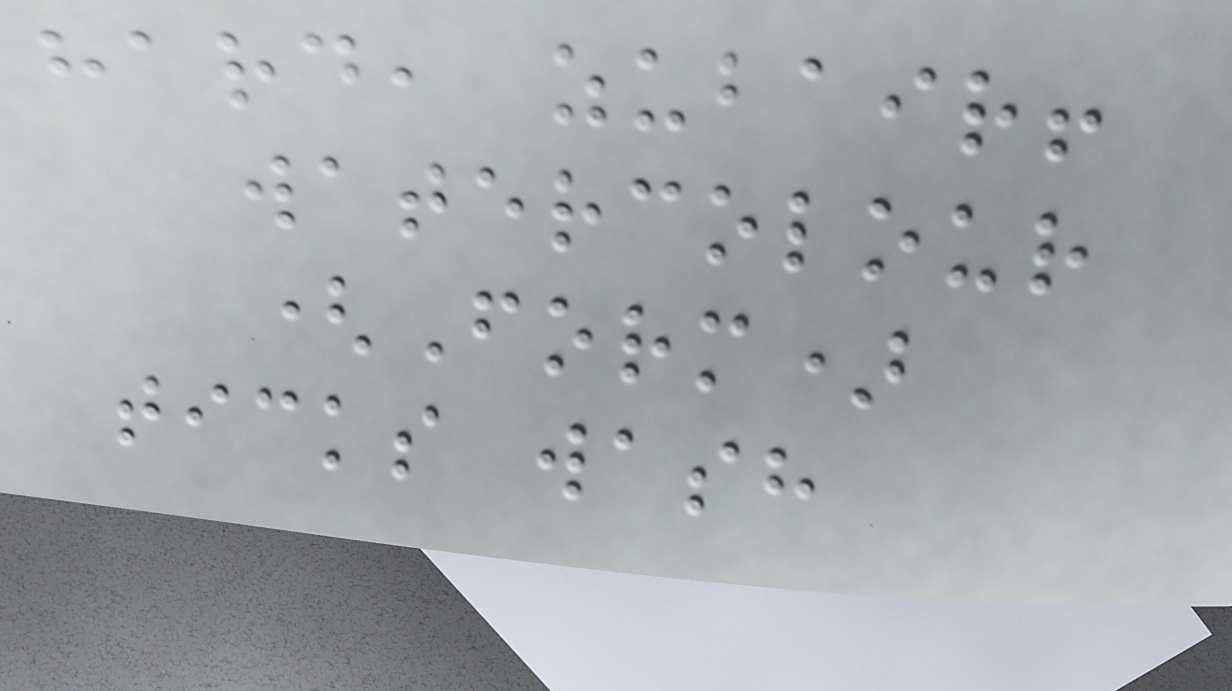hard, zubair!
watercolour
(Form)
ticks wash
